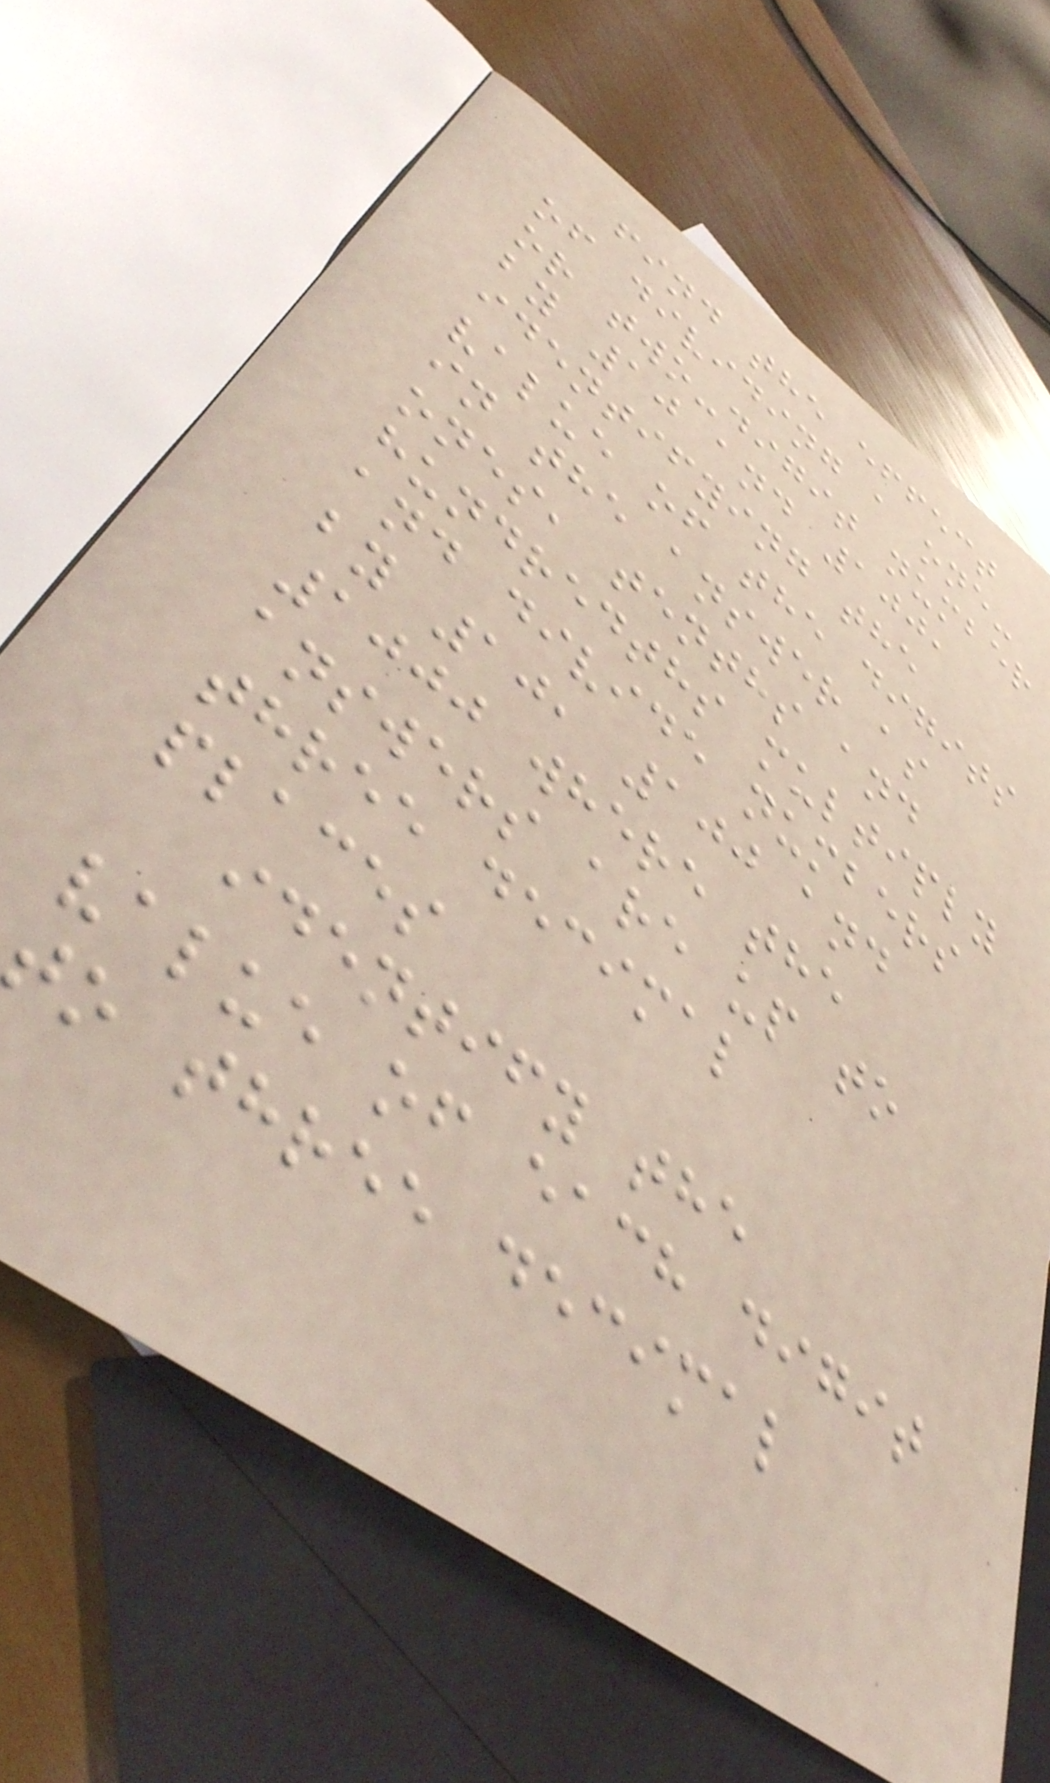find the effect
of dividing a one-
or two-digit number
by 10 and 100,
identifying the
value of the digits
in the answer as
ones, tenths and
hundredths multiply
and divide numbers
by 10, 100 and
1000 where the
answers are up to
three decimal
places
identify the
value of each digit
to three decimal
